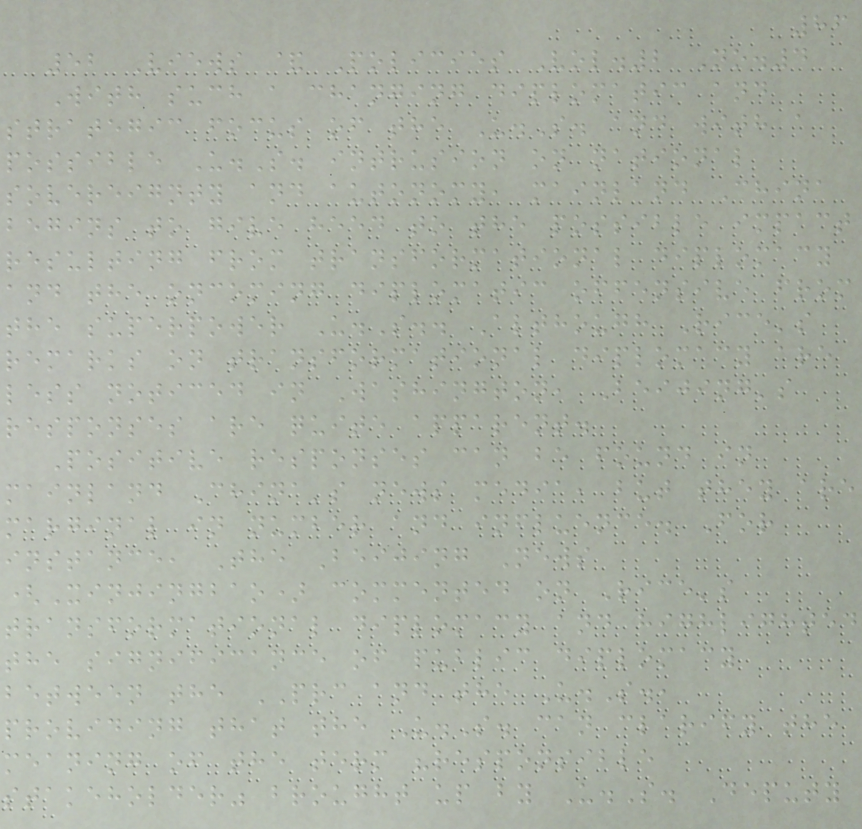86
52 Views & Policies Vol.2 No.4
With such a changing diplomatic and
strategic focus of the U.S. and with a
possible U.S. intrusion on national
sovereignty and autonomy, mainland China
begins to give heed to the possible impact
resulting from transformational diplomacy
and the oncoming diplomatic offensive from
the superpower U.S.. Although Rice's
remarks on transformational diplomacy are
less noticed in Washington, Beijing's
responses are quite apparent.
Positive responses can be found in
mainland China's news media, but they are
marginal in number and influence. For
instance, The Beijing News
(Xinjingbao) commented on Rice's
transformational diplomacy and highlighted
the significance of public diplomacy
between the PRC and the U.S.,
providing that the U.S. can clarify the
meaning of the term "responsible
stakeholder" brought up by U.S. Deputy
